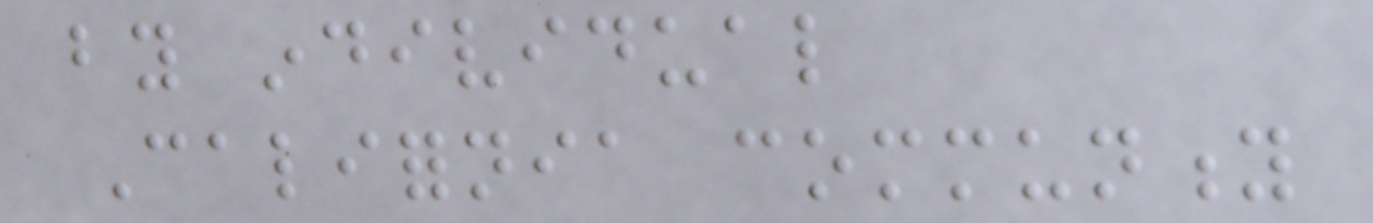by individual
California community
